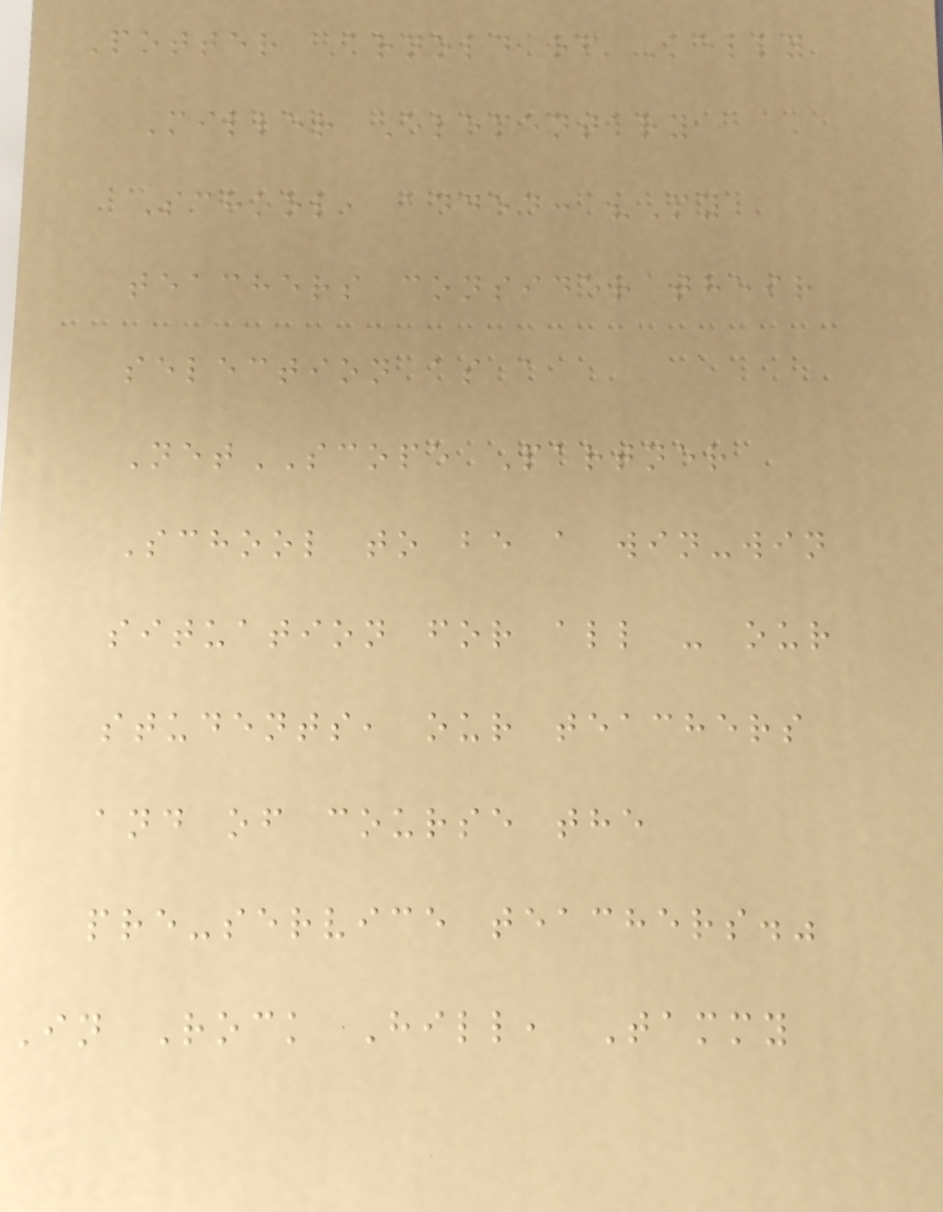Potter Arnold of Kelly
Miller Elementary
School, added: "My
teachers consider their
selection as a
NetSCOPE Partner
School to be a win-win
situation for all - our
students, our teachers
and of course the
pre-service teachers."
In Rock Hill, Tammy
